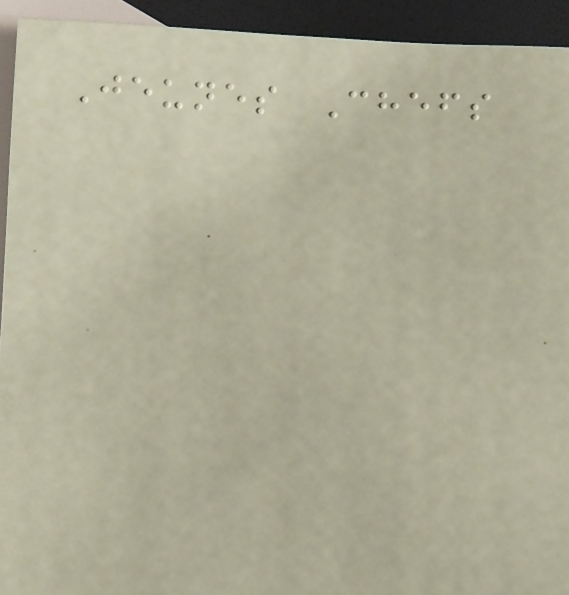Jeunes Chefs
